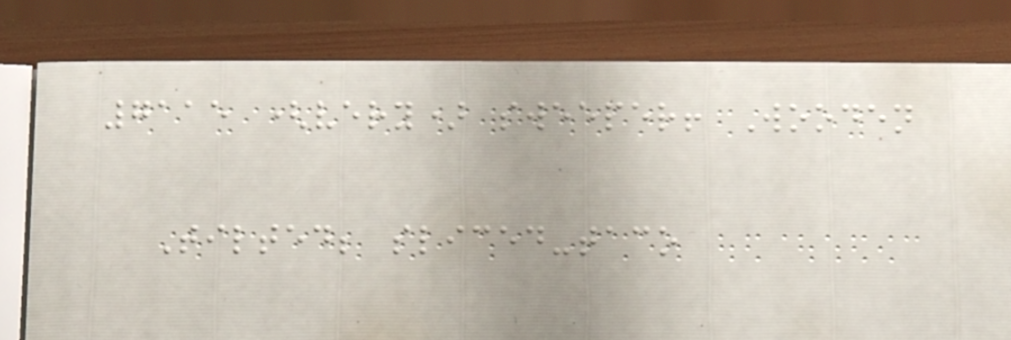7115 (very) sweeper! Wooden
Tilted; sliced-taco
